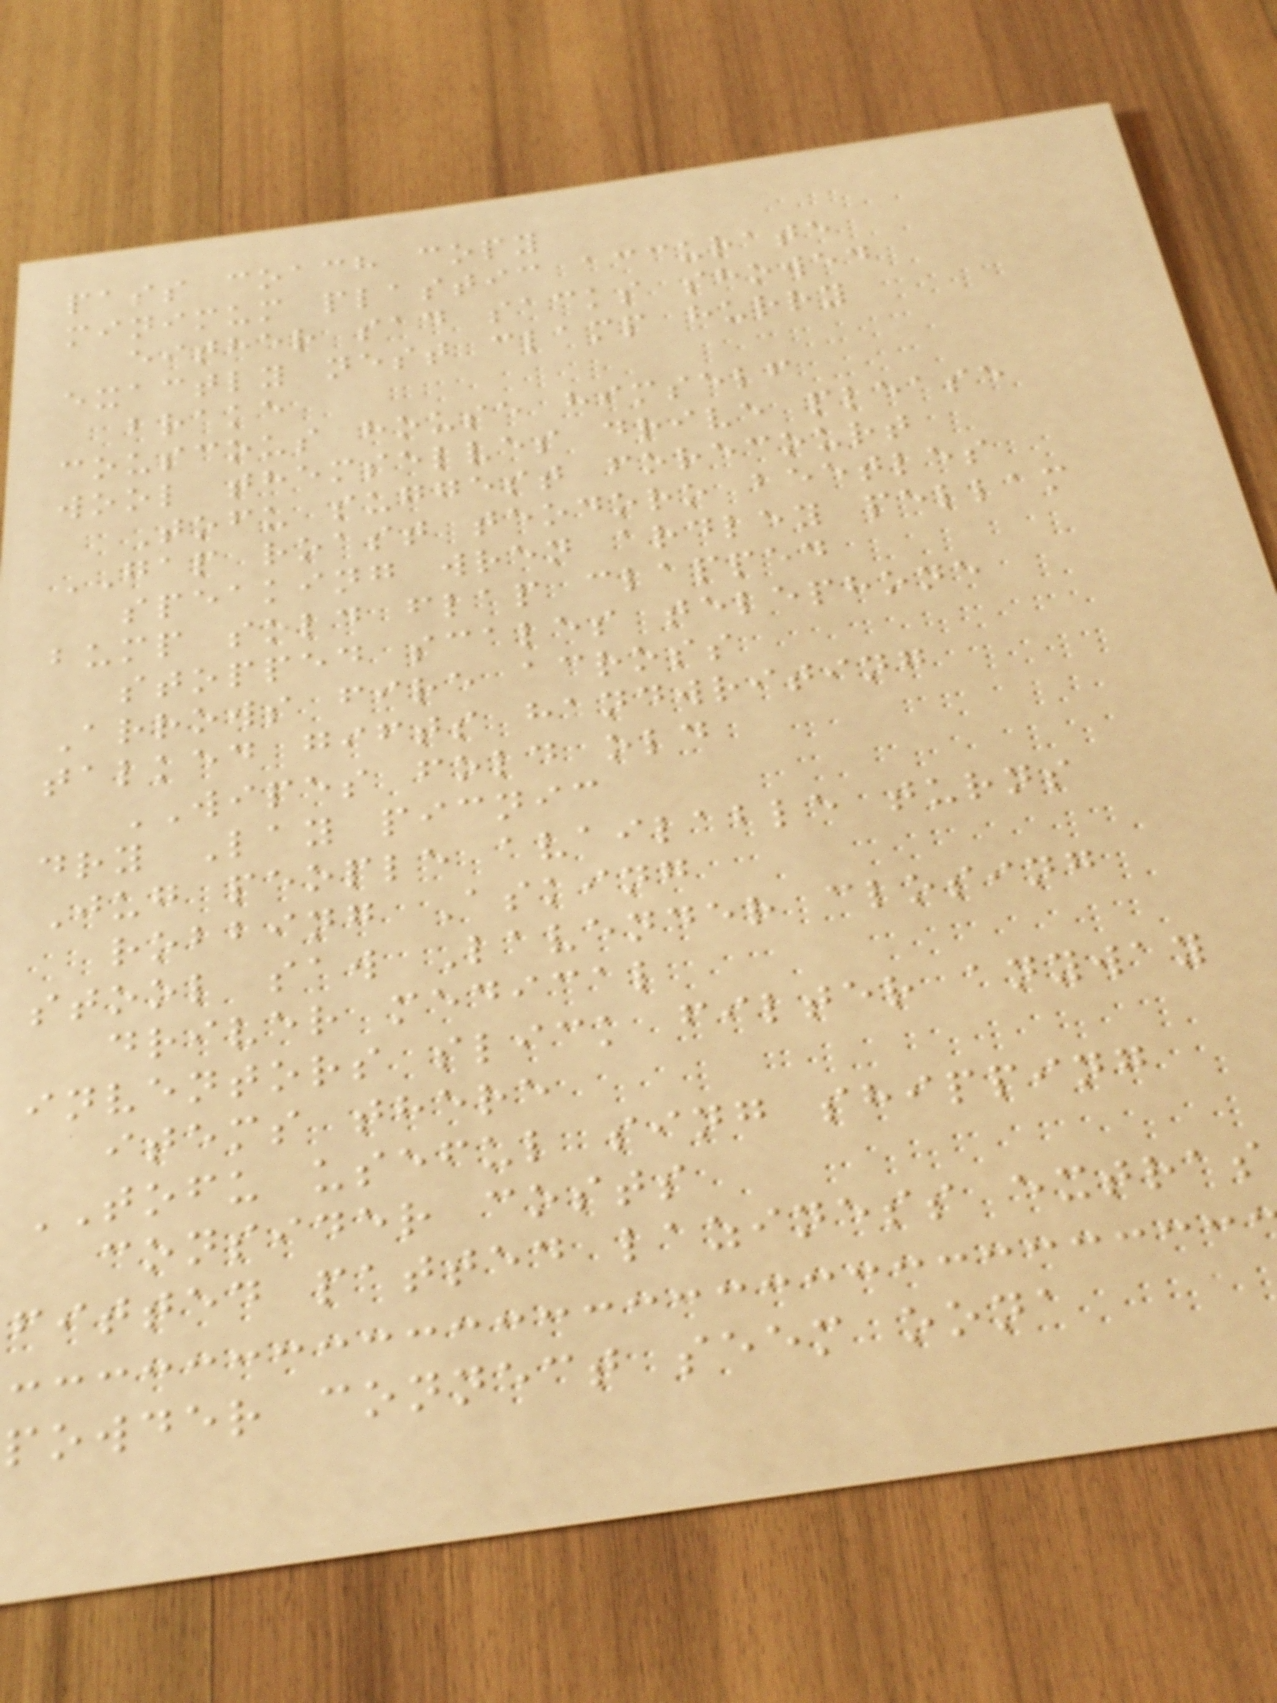pass coach copy
minimum plastic accurate
either sad sacks showed
exactly nest clamp hurry
brake
couscous house himself
wool themselves drive please
Tofu suggest forecourt
GAP roast teodoro beetles
speaking wren ardley pellam
bump sold flap clapped
stopped scales telephone
Arrows fire across
talked gifts handwriting
WIPES fold old
dry Lay picnic
Jug people available turns
robbing Asking
stool saw Lavender closing
driver medical
inventors slick filter anyway
items there
TOFU useful sing shipping
consider costs
fitted patted laziness extras
powder connect seem oona
